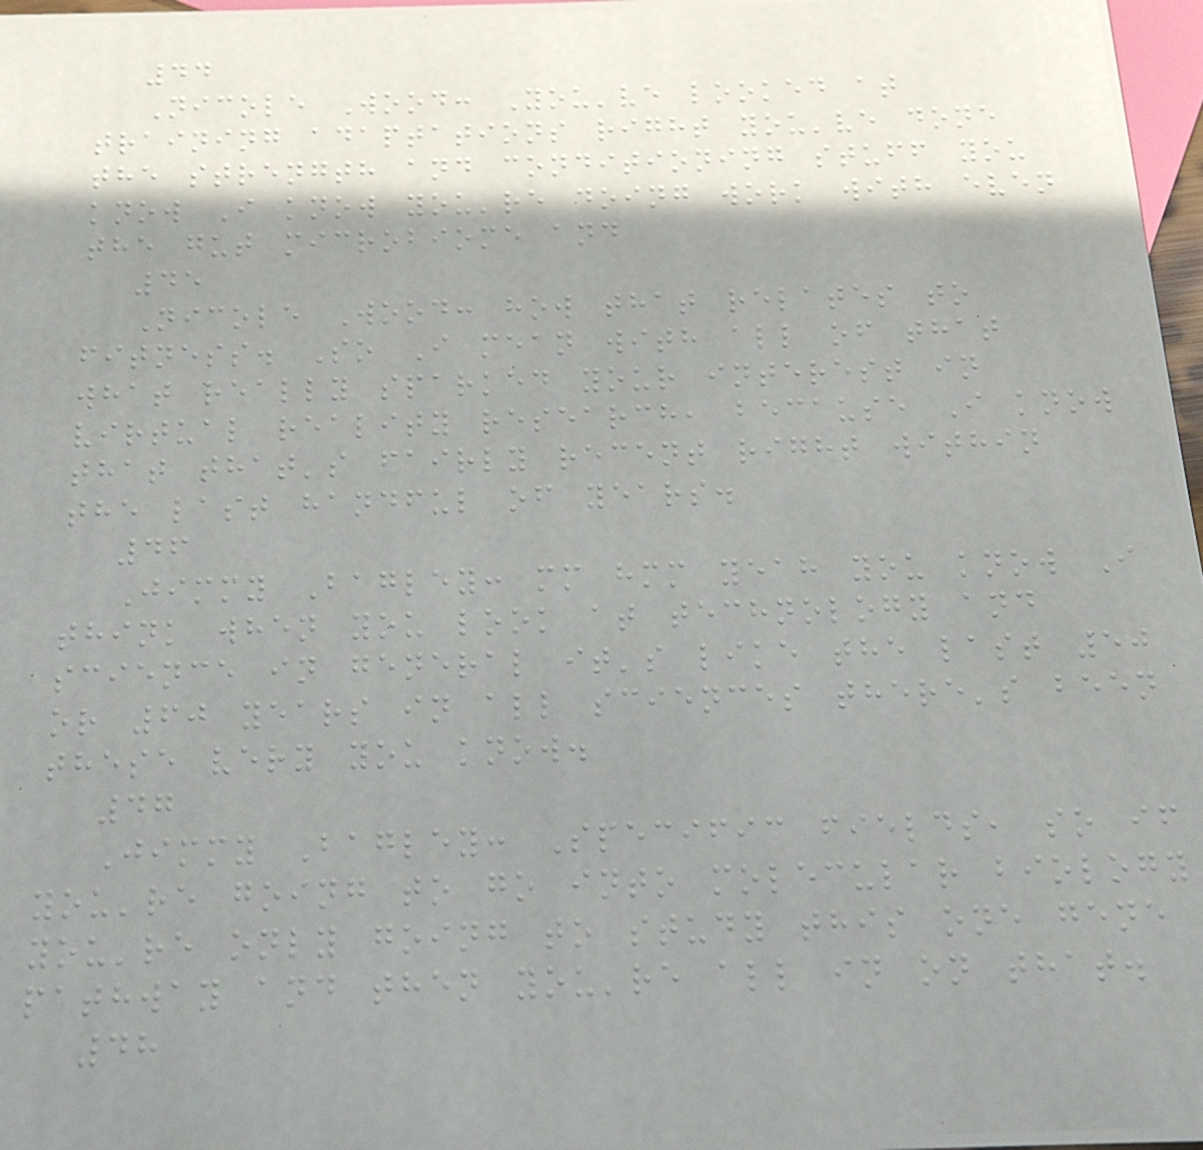44
Nicole Wood: You've looked at
training adaptations right you've done
the strength and conditioning stuff you
know I know you're doing work with even
the gut microbiome and
45
Nicole Wood: how that relates to
fitness. So I mean with all of that
what really sparked your interest in
virtual reality research, because I know
that that's fairly recent right within
the last handful of years.
46
Jimmy Bagley: mm hmm yeah you know I
think when you look at technology and
science in general it's like the last 50
or 60 years in all sciences there's been
these very you know.
47
Jimmy Bagley: Specific fields, so if
you're going to go into molecular biology
you're only going to study this one gene
pathway and then you're all in on that.
48
